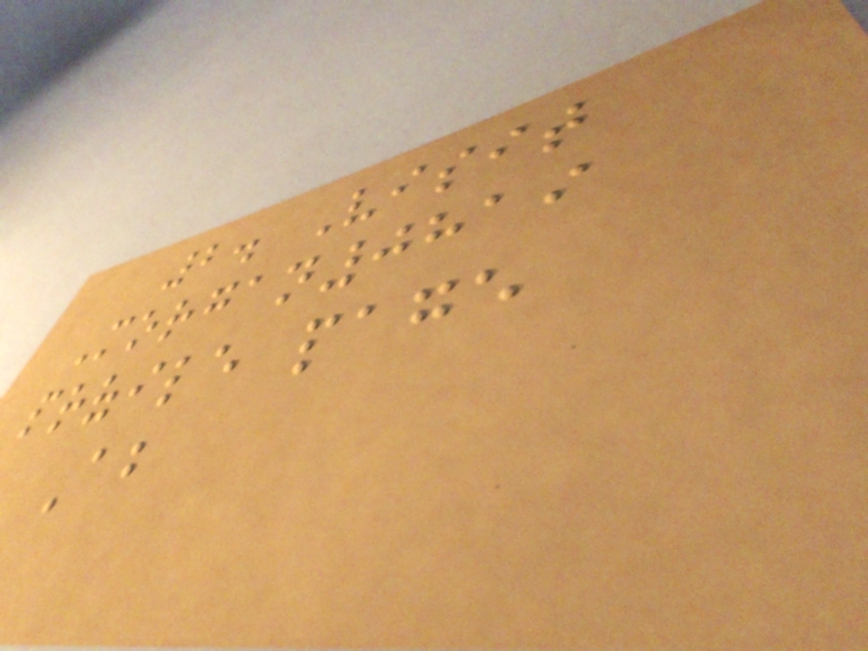2. Visit
Morgan0819
profile page
About
